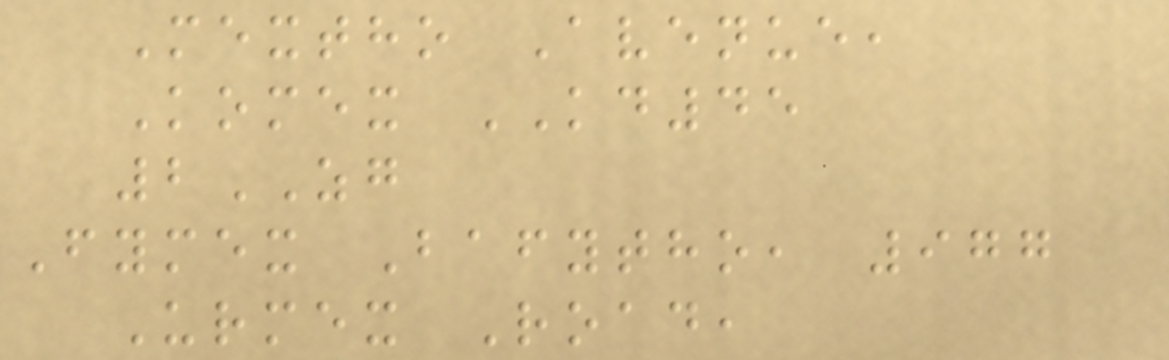Mextho Avenue,
Komex KD45
2ZG
Fymex Bafytho, 977
Urmex Road,
